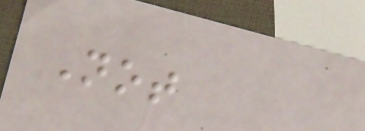Not
